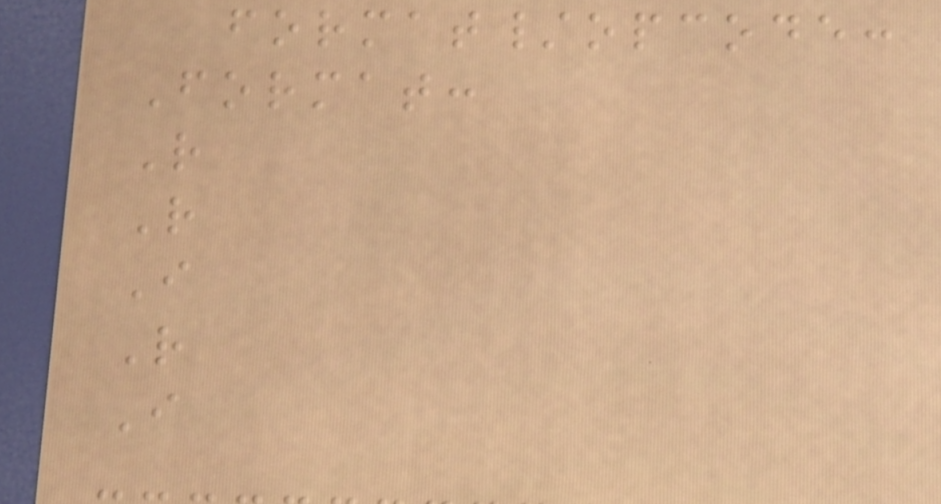format/opcode:
Format:
R
R
I
R
I
